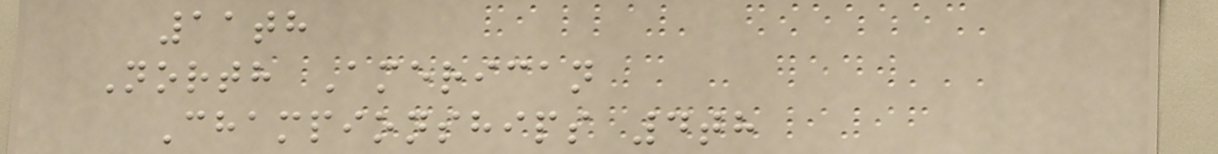11th
North American
Championships 4th
